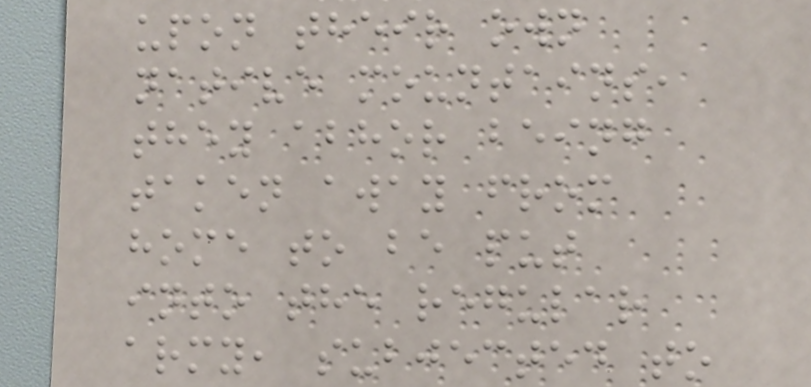upon their own
native mountains,
they abhor being
taken away from
home to be put
into the regular
army, subjected to
